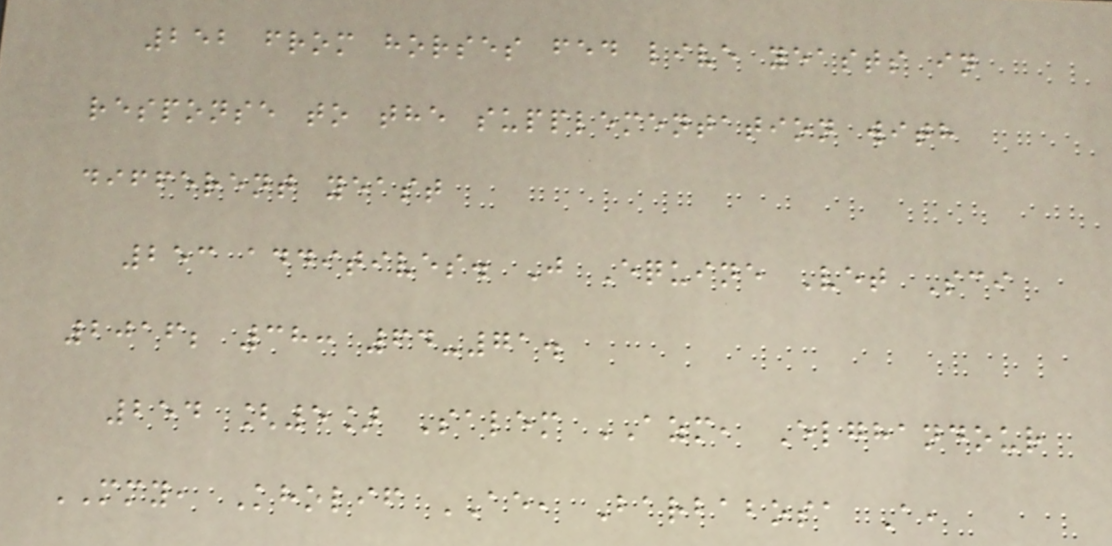252 from horses fed live yeasts in
response to the supplementation with
different yeast
253 additives. J Equine Vet Sci
2016; 38: 64-71.
254 [5] Salem AZM, Elghandour
MMY, Kholif AE, Barbabosa A,
